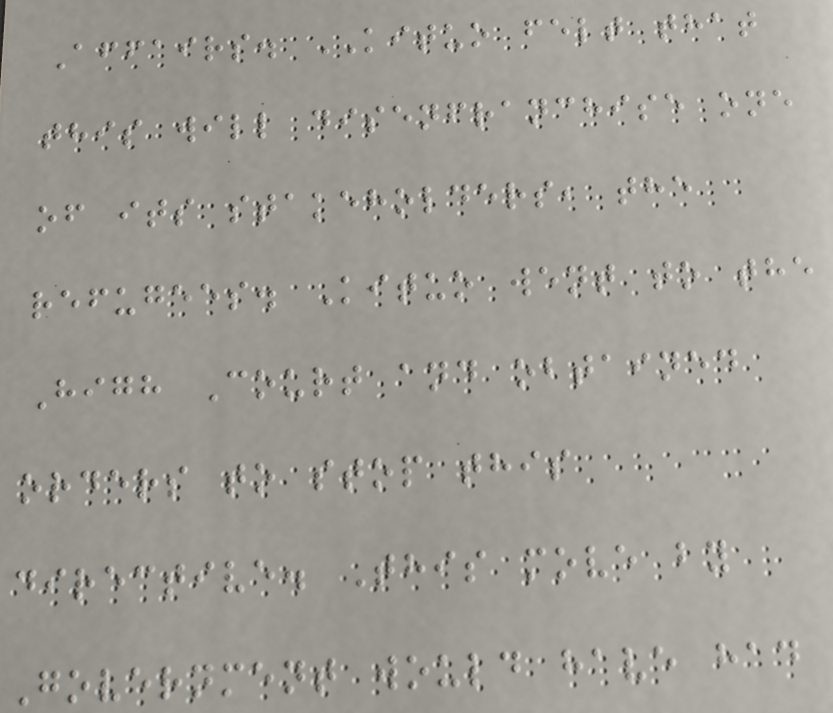Affairs. KITUO felt that
this will disenfranchise one
of its stakeholders, the
refugees. Kituo went to the
High Court and obtained
orders to stop this
directive. This move by
Government would have had
